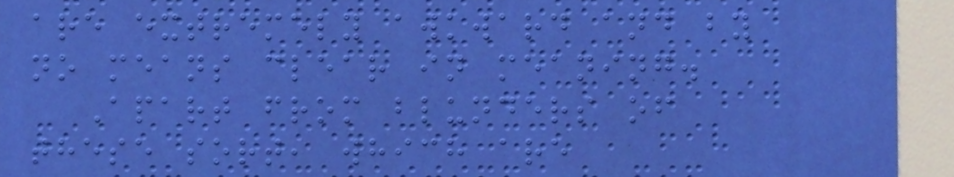are extremely awkward and by
no means clear in meaning.
Apart from blunders of
these sort, which are
